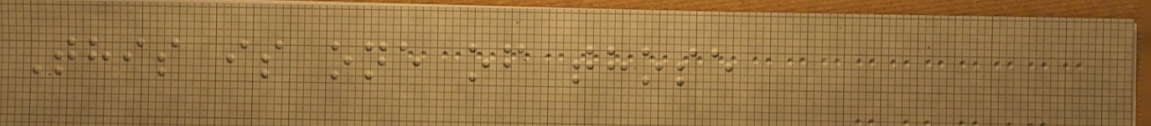This is one of those
